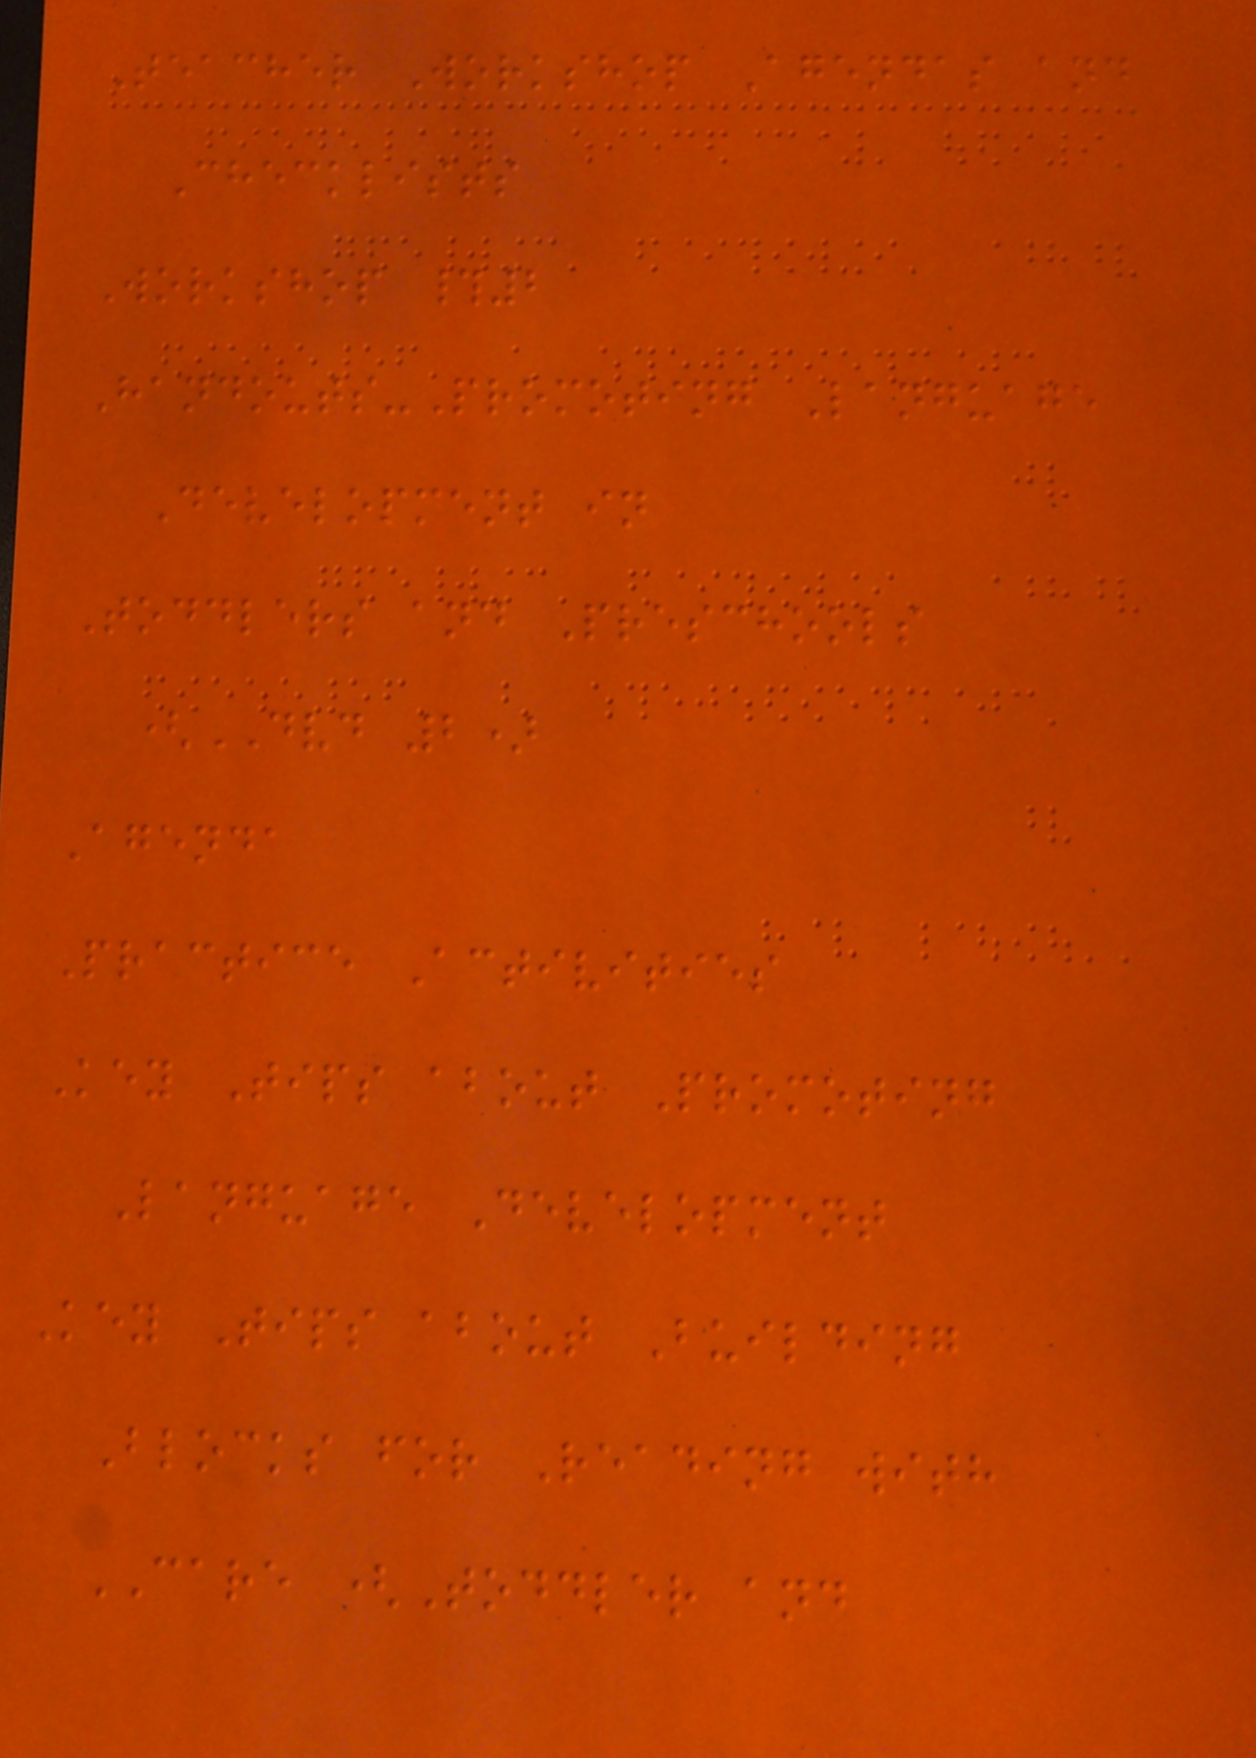Teacher Workshop Agendas and
Checklists
Workshop #2
Handouts-Promoting Language
Development in
Toddlers and Preschools
(DVD 2)
Agenda
Practice Activities
Key Tips about Promoting
Language Development
Key Tips about Building
Blocks for Reading with
CARE (Toddler and
